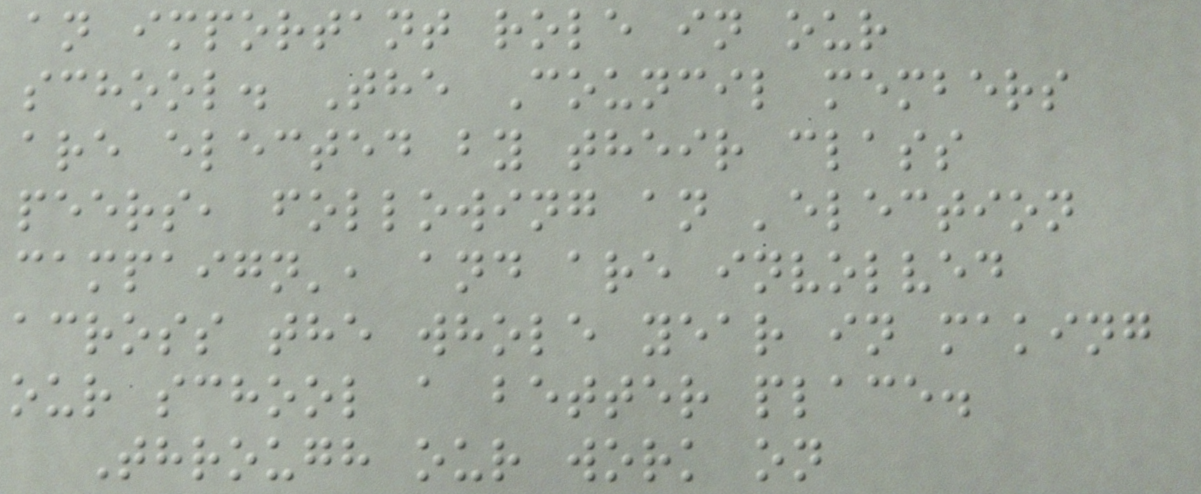an important role in our
school. The Council members
are elected by their class
peers, following an 'election
campaign', and are involved
across the whole year in making
our school a better place.
Through our work on
